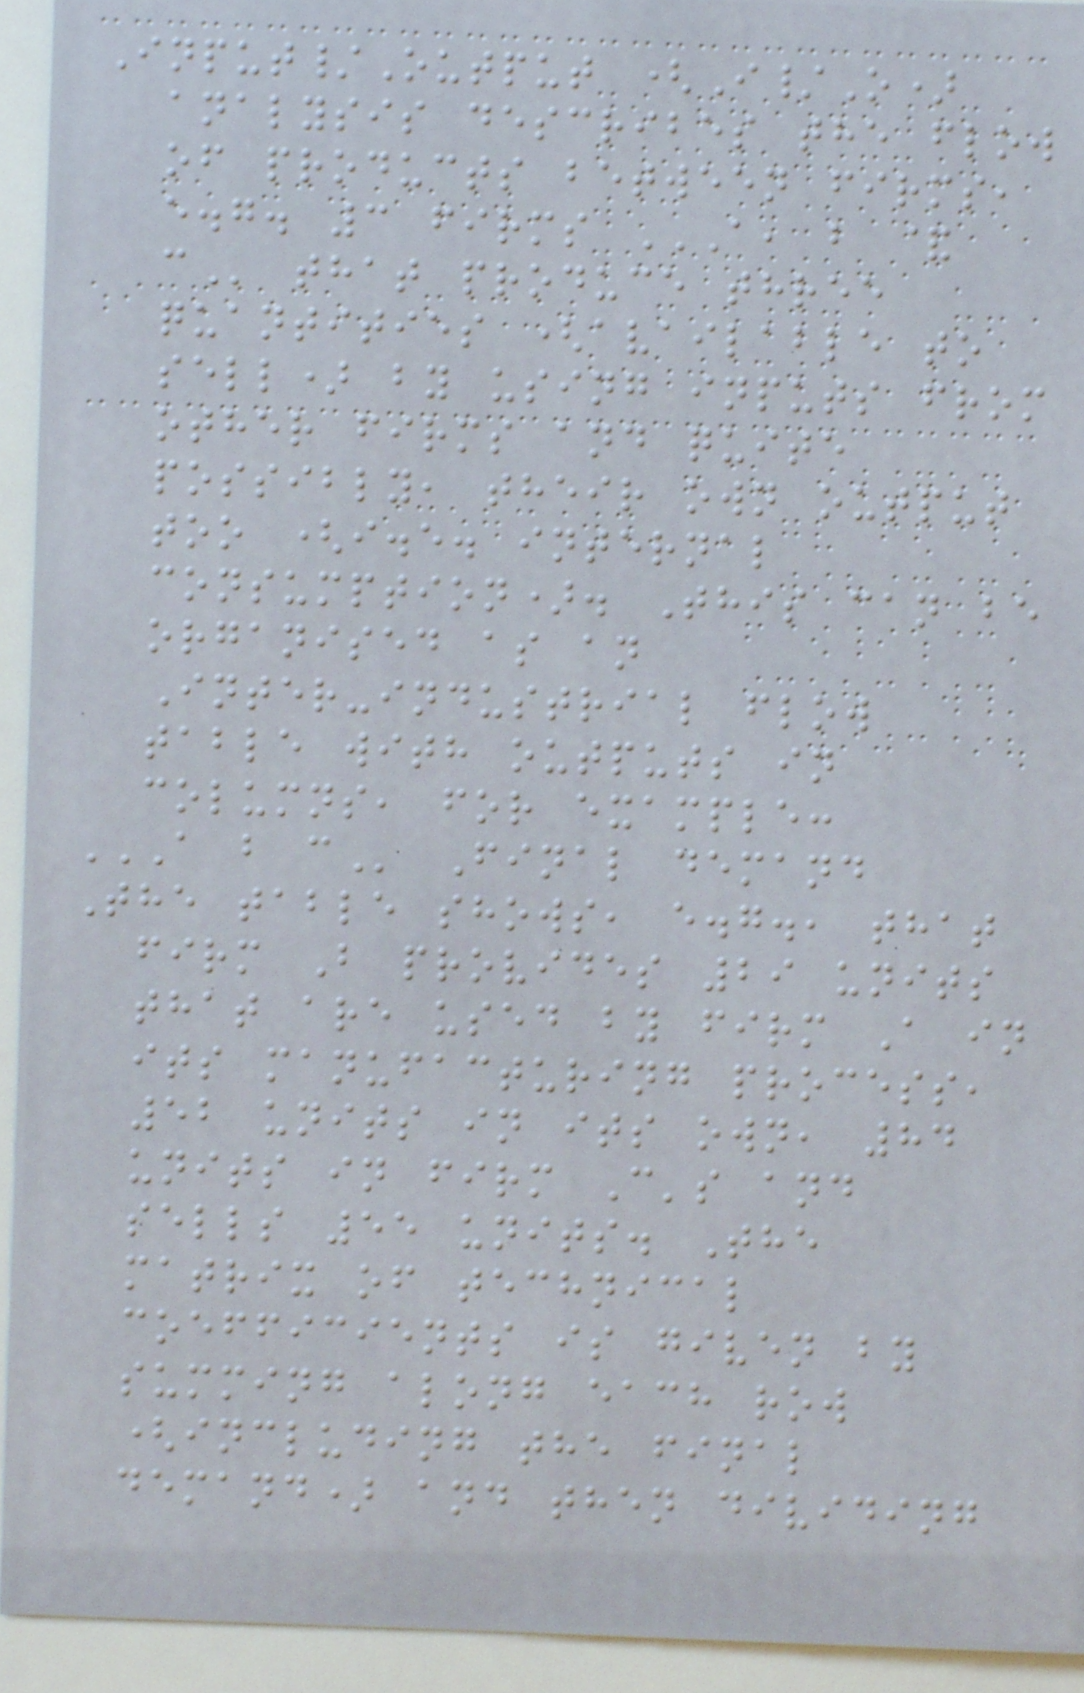Input/Output (I/O)
analysis describes the flow
of products between firms,
e.g. 3 firms A, B &
C that produce three
quantities (available to
sell) by using inputs from
other firms and quite
possibly, their own output
too (i.e. internal
consumption). This can be
organised as an
Inter-industrial flow
table with outputs in
columns, for example:
A B C Final demand
The table shows, e.g., that
firm B provides 29 units
that are used by firm A in
its manufacturing process,
52 units in its own, 84
units in firm C's and
sells 55 units. The
matrix of technical
coefficients is given by
summing along each row
(including the final
demand) and then dividing
